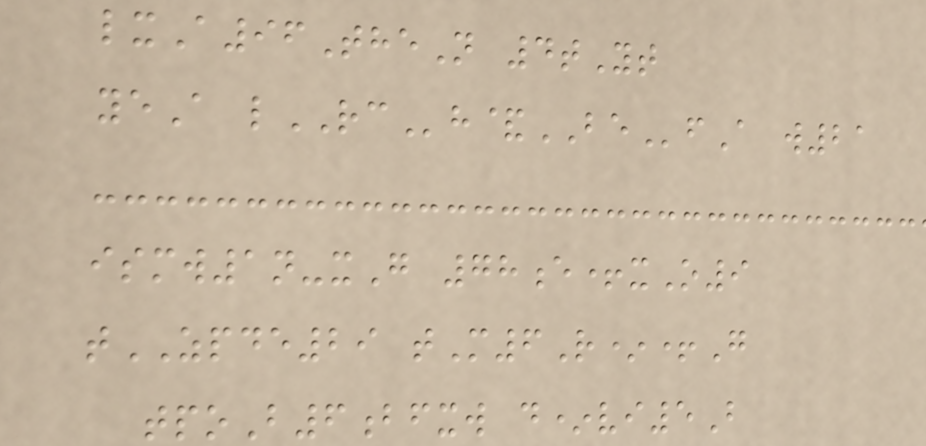lxA96TheN 4tYt
yeA lRCh&BEfA w21
ismw1n-xG 78e+xO9
tZPDE29 tM6R*+G
tpoB6bfxw d*vi5B
